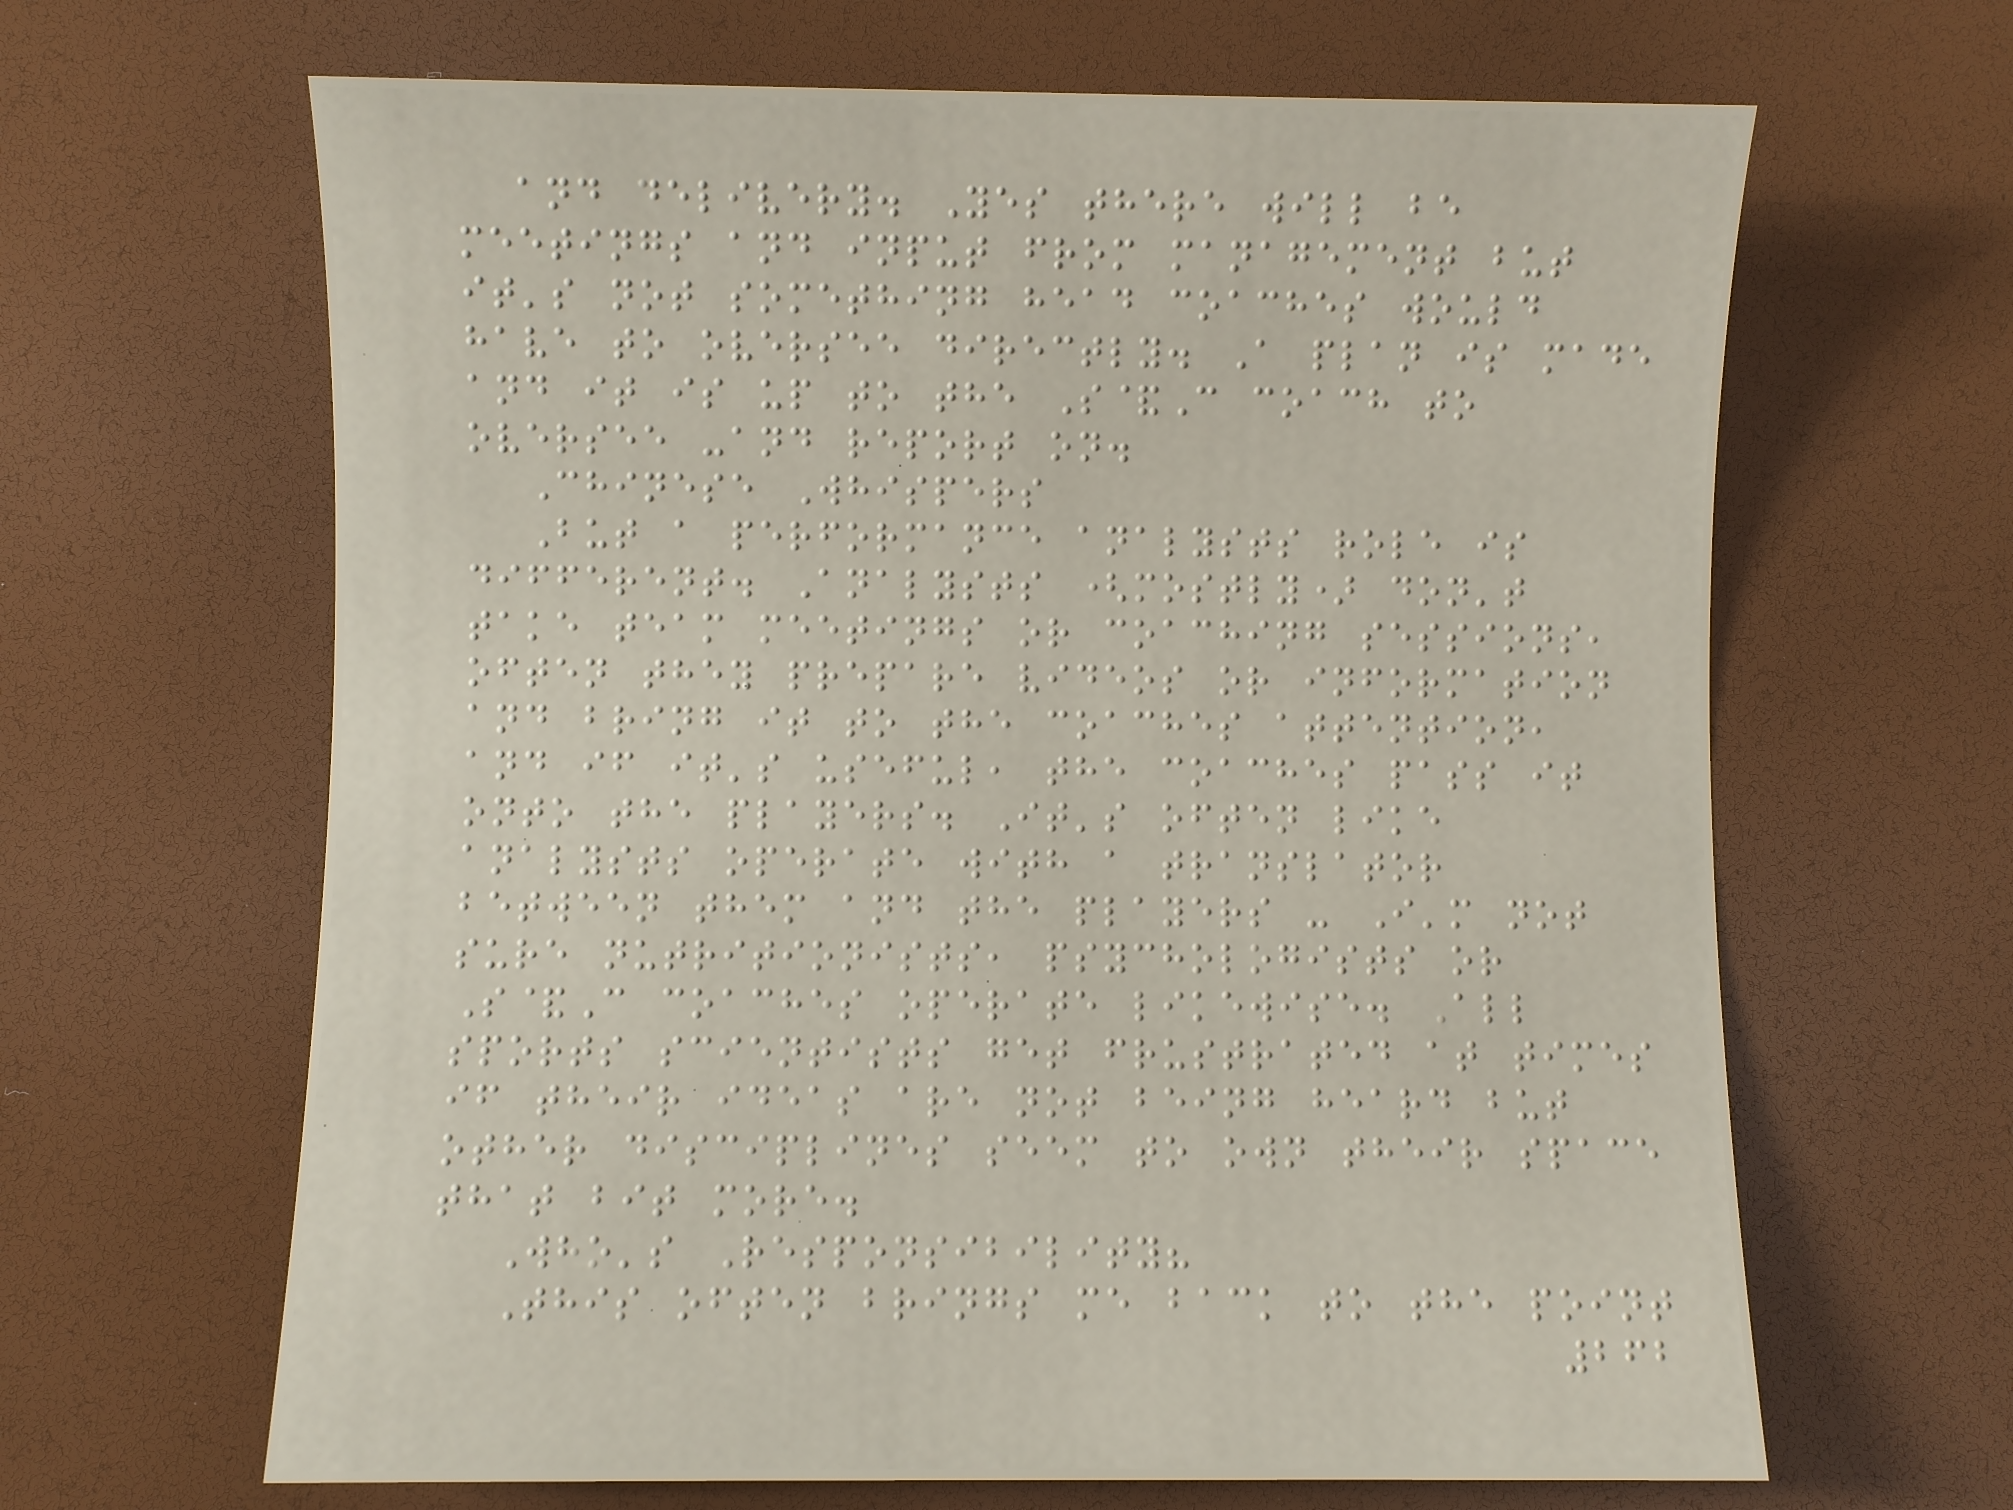and delivery. Yes there will be
meetings and input from management but
it's not something head coaches would
have to oversee directly. A plan is made
and it is up to the S&C coach to
oversee -and report on.
Chinese Whispers
But a performance analysts role is
different. Analysts (mostly) don't
take team meetings or coaching sessions,
often they prepare videos or information
and bring it to the coaches attention,
and if it's useful, the coaches pass it
onto the players. It's often like
analysts operate with a translator
between them and the players - I'm not
sure nutritionists, psychologists or
S&C coaches operate likewise. All
sports scientists get frustrated at times
if their ideas are not being heard but
other disciplines seem to own their space
that bit more.
Who's Responsibility?
This often brings me back to the point
262
